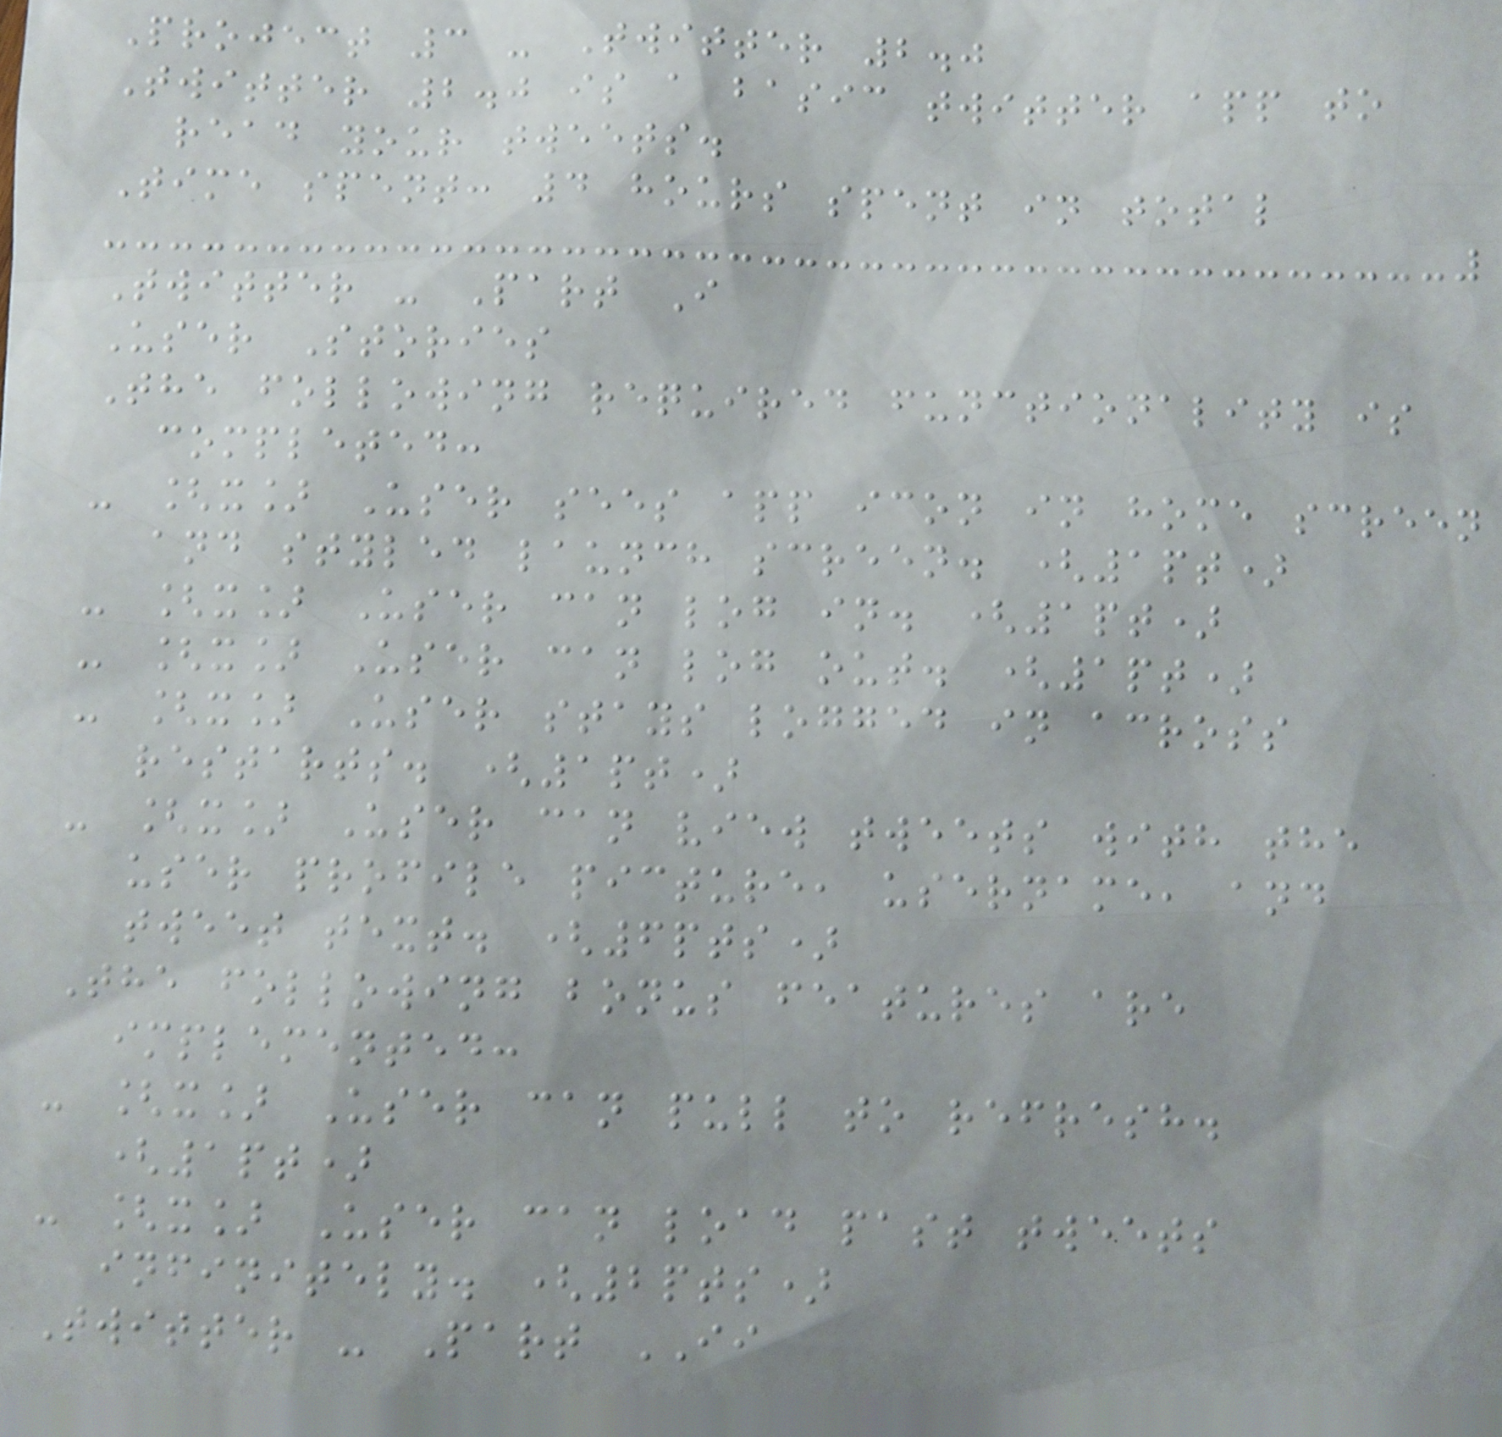Project 3 - Twitter 2.0
Twitter 2.0 is a basic twitter app to
read your tweets.
Time spent: 4 hours spent in total
Twitter - Part I
User Stories
The following required functionality is
completed:
- [x] User sees app icon in home screen
and styled launch screen. (1pt)
- [x] User can log in. (1pt)
- [x] User can log out. (1pt)
- [x] User stays logged in across
restarts. (1pt)
- [x] User can view tweets with the
user profile picture, username, and
tweet text. (6pts)
The following bonus features are
implemented:
- [x] User can pull to refresh.
(1pt)
- [x] User can load past tweets
infinitely. (2pts)
Twitter - Part II
